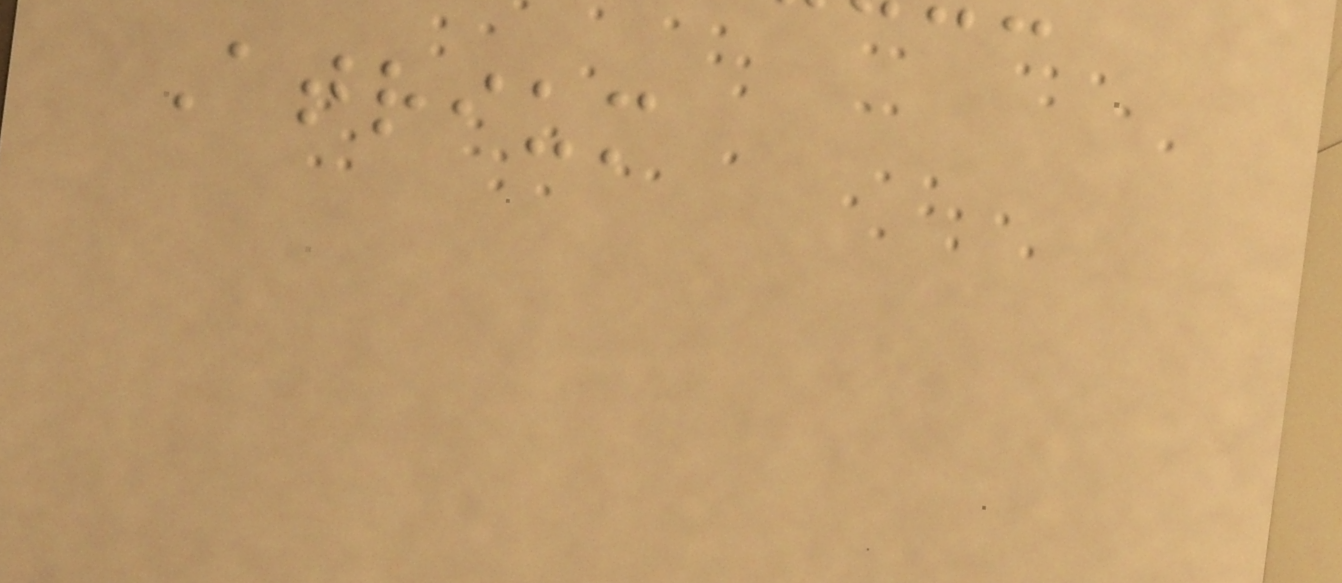Atrium
